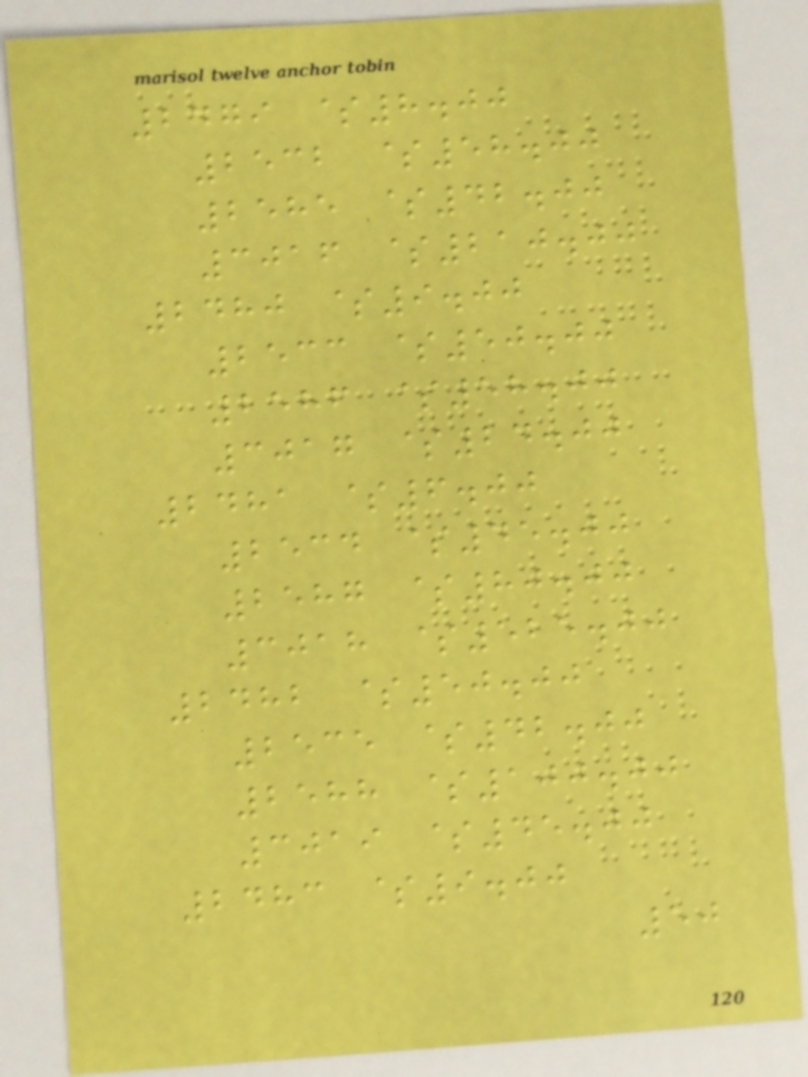2479 $8.00
2532 $58.00
2585 $42.00
3016 $210.00
2480 $9.00
2533 $50.00
2586 $58.00
3017 $24.00
2481 $6.00
2534 $45.00
2587 $80.00
3018 $525.00
2482 $50.00
2535 $42.00
2588 $100.00
3019 $45.00
2483 $9.00
50
